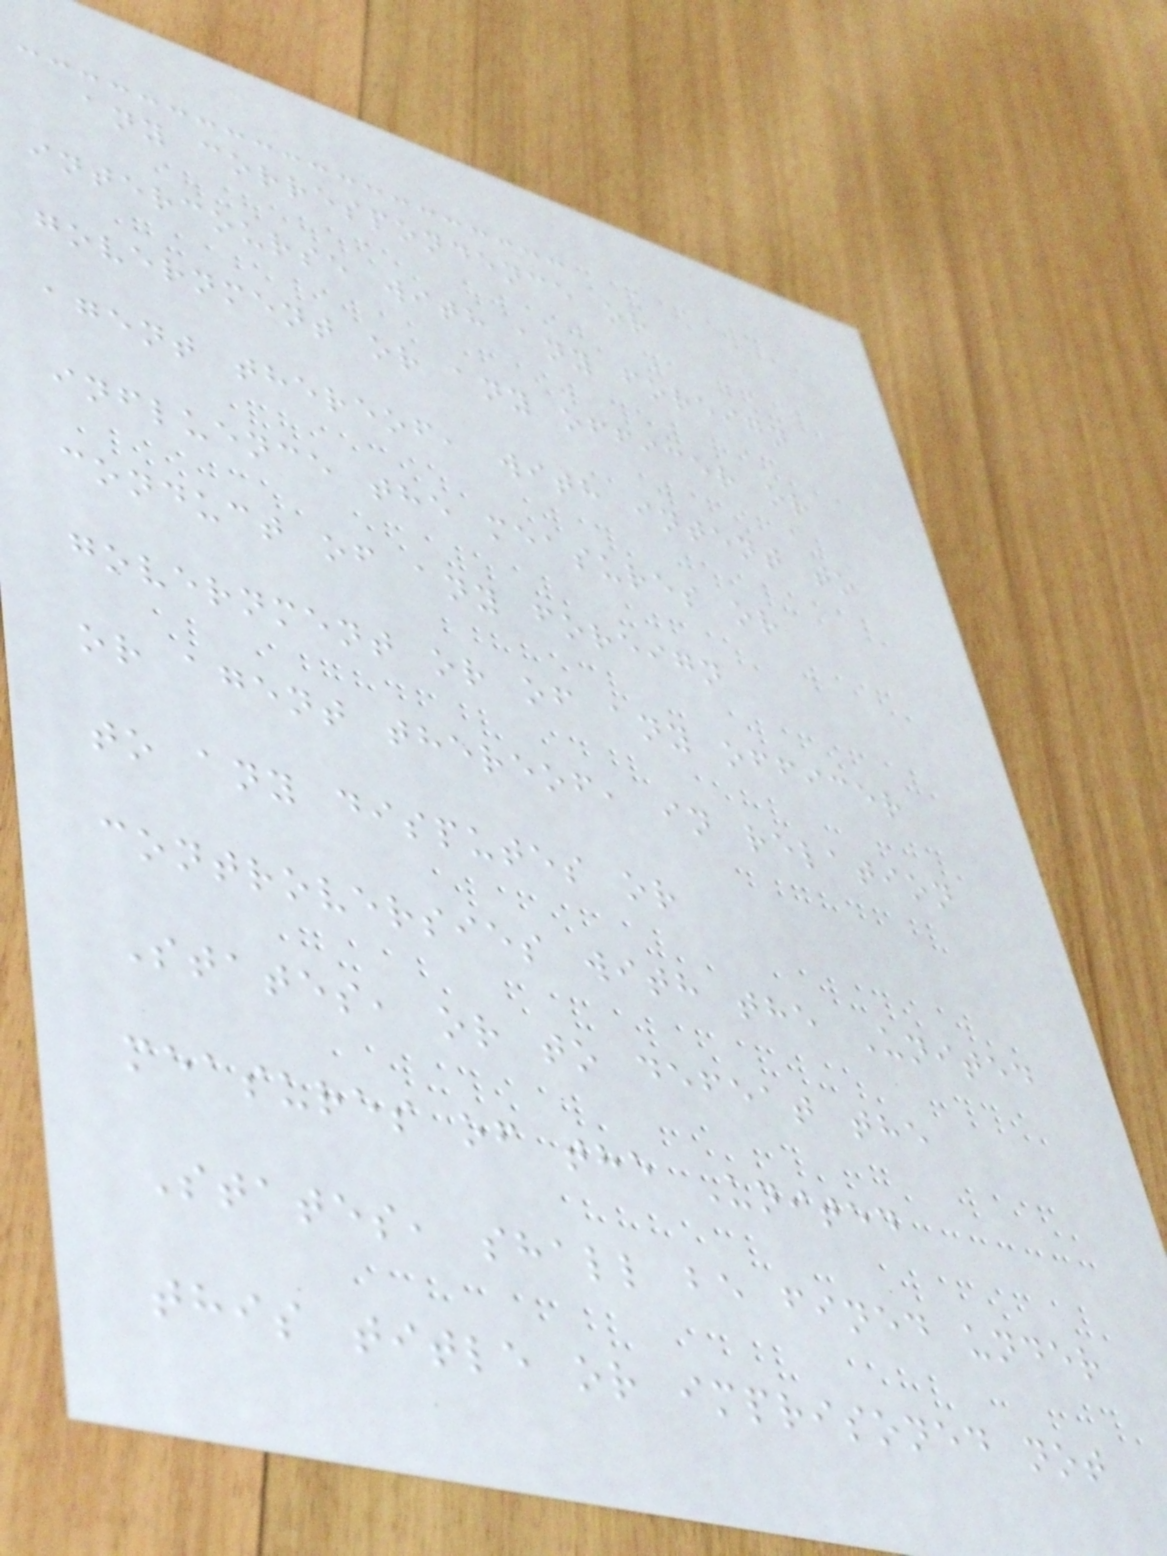any correspondence or
intercourse with any foreign
government or any officer or
agent thereof, with intent to
influence the measures or
conduct of any foreign
government or of any officer
or agent thereof, in relation
to any disputes or
controversies with the United
States, or to defeat the
measures of the United
States, shall be fined under
this title or imprisoned not
